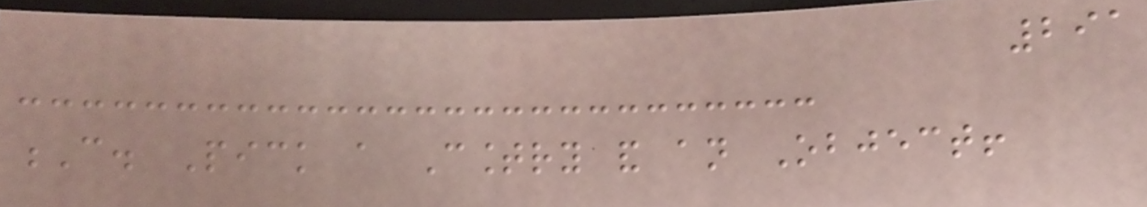291
C. Pick a Country and an Object!
